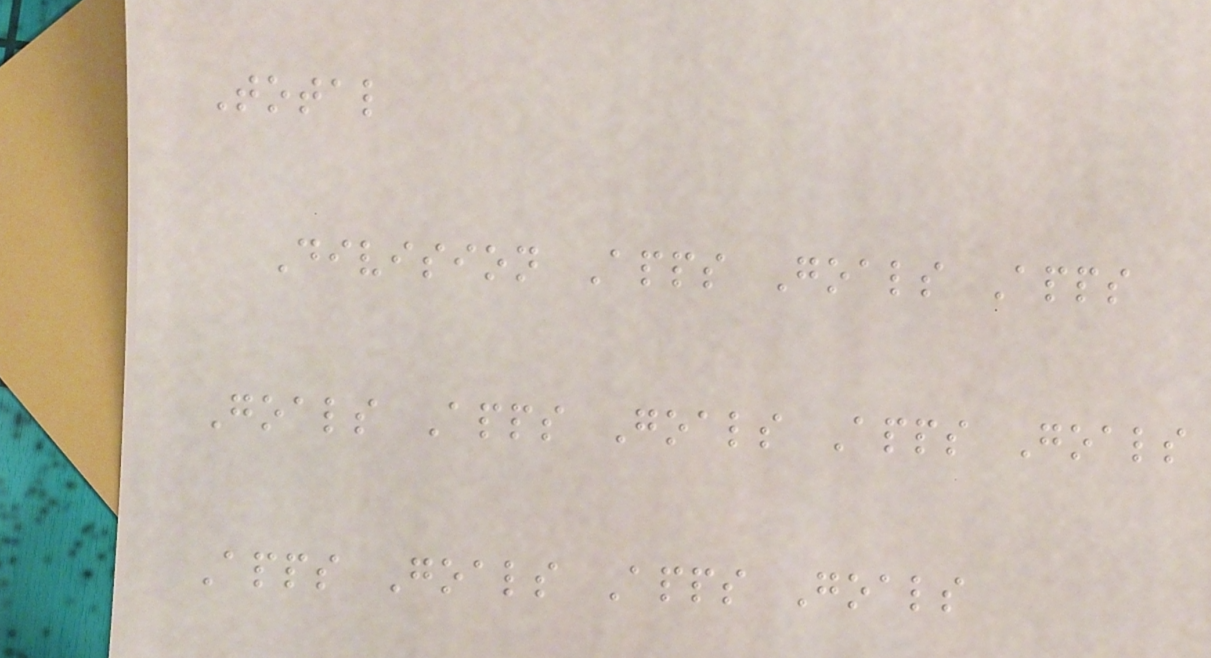Total
Division Apps Goals Apps
Goals Apps Goals Apps Goals
Apps Goals Apps Goals
